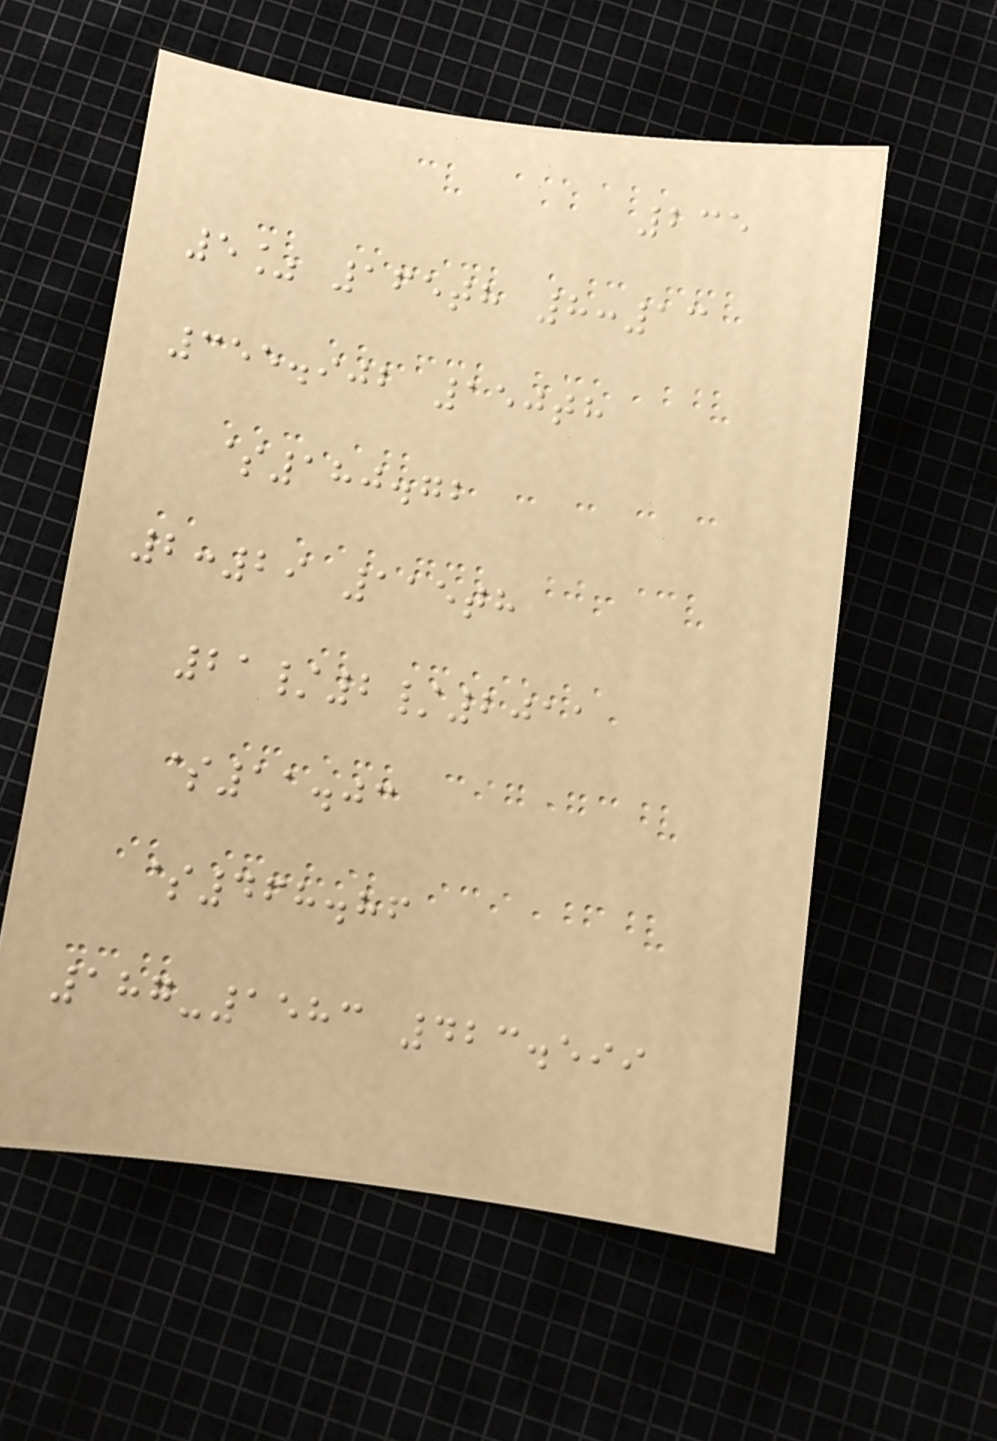235
5% 165th 8:13
355.902 150th
$180.72
2:29 115th
21/2/2011
$11.03
$468.86
187-1583 423.599
